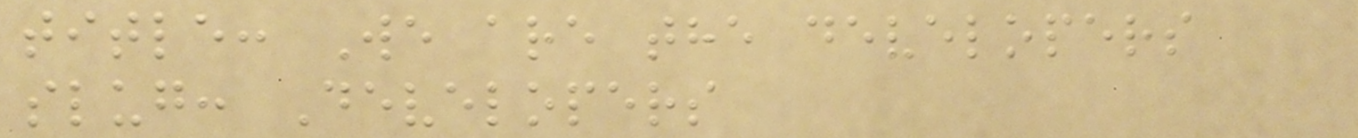title: We are the developers
slug: Developers
